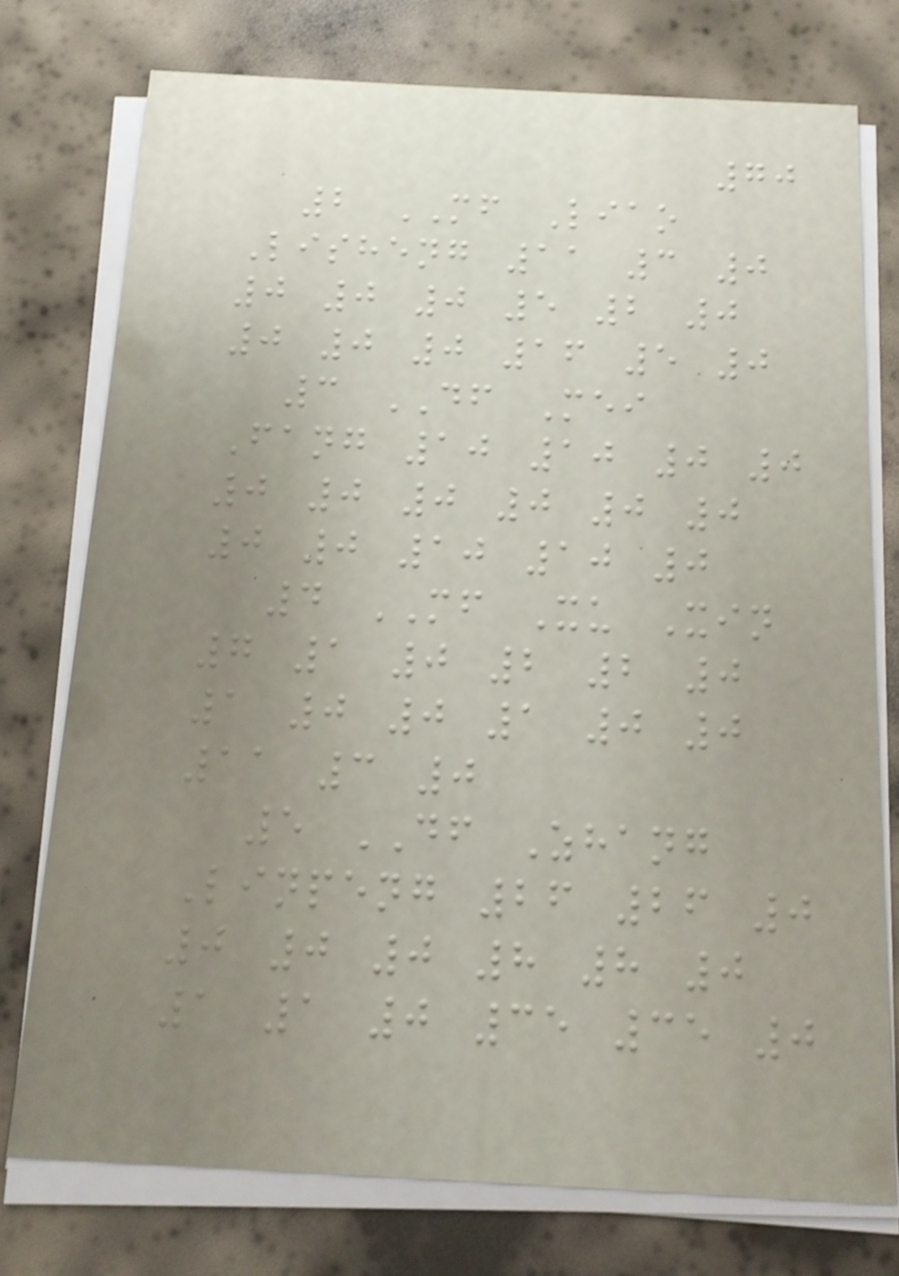70
2 MF Liao
Lisheng 11 3 0
0 0 0 5 2 0
0 0 0 16 5 0
3 DF Mei
Fang 10 10 0 0
0 0 0 0 0 0
0 0 10 10 0
4 MF Xu Xin
7 1 0 2 2 0
1 0 0 1 0 0
11 3 0
5 DF Zhang
Linpeng 26 26 0
0 0 0 8 8 0
1 1 0 35 35 0
